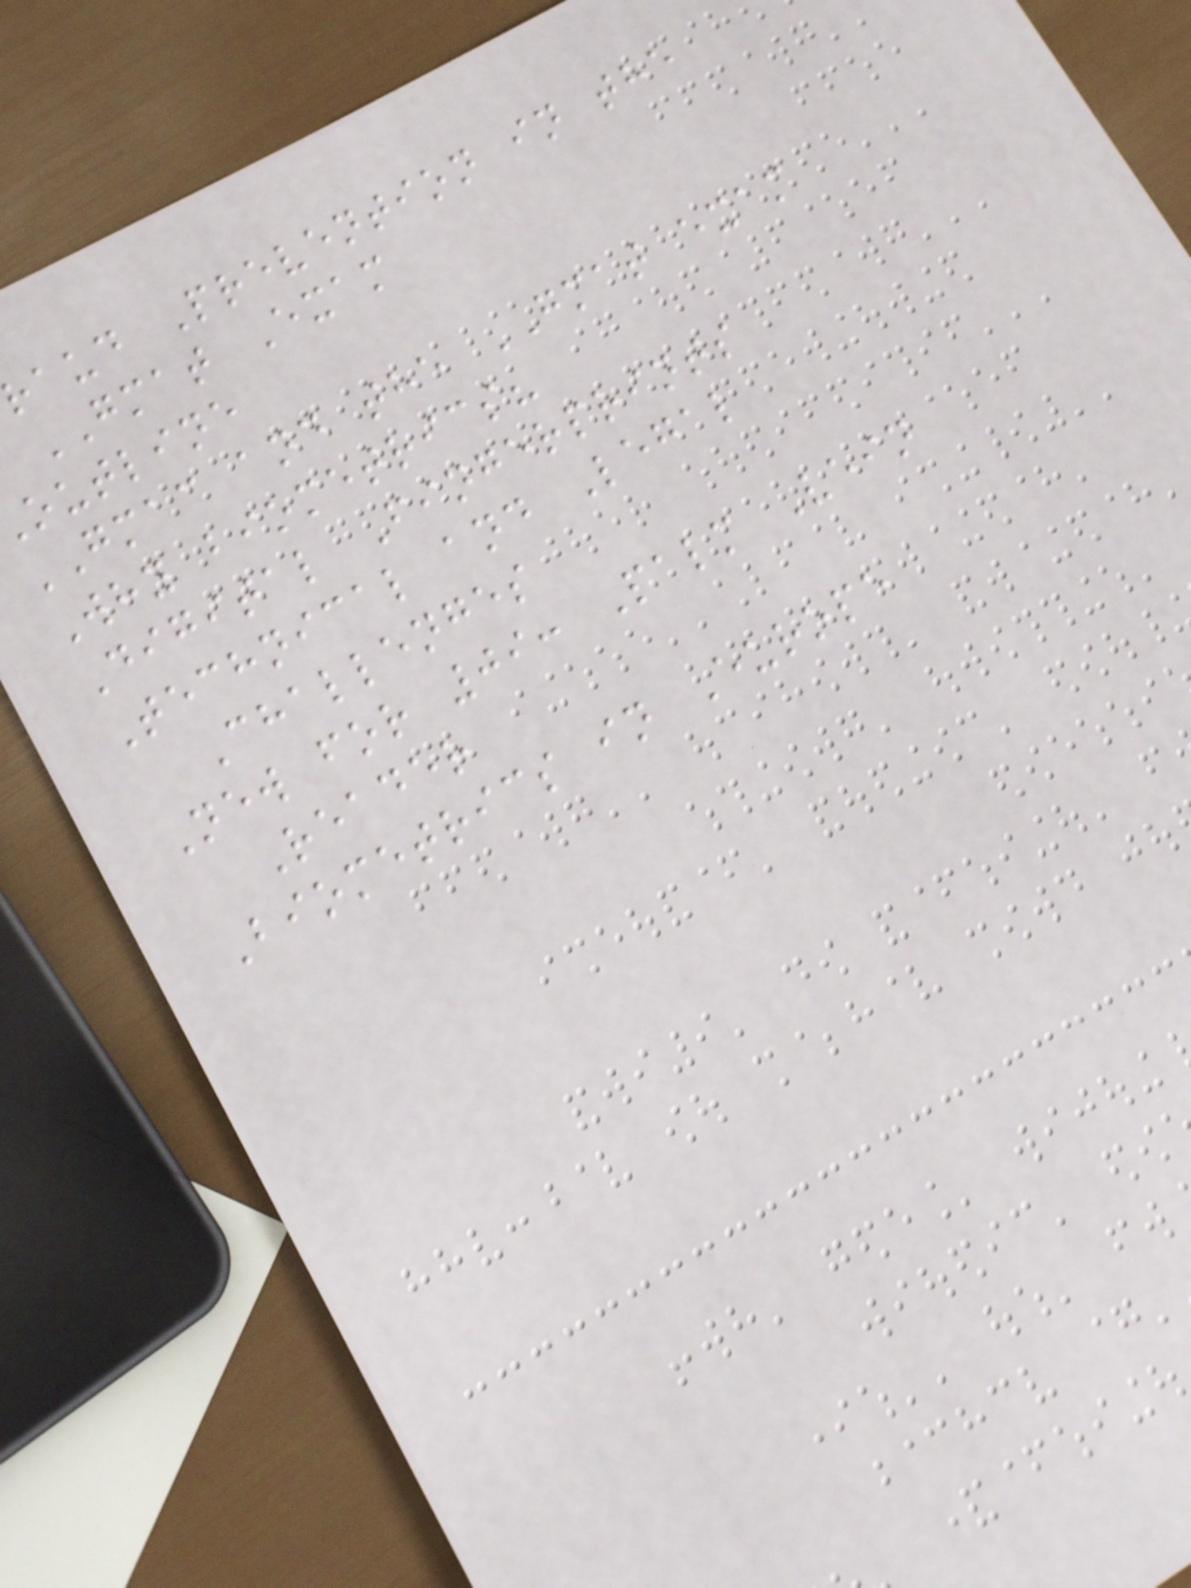raud Prevention in the
GMAT Exam
outline
GMAC and the GMAT exam
Why biometrics?
Digital Fingerprints
Technical and Legal
Challenges
New for 09: Palm Vein
Reader
Biometrics in Europe
